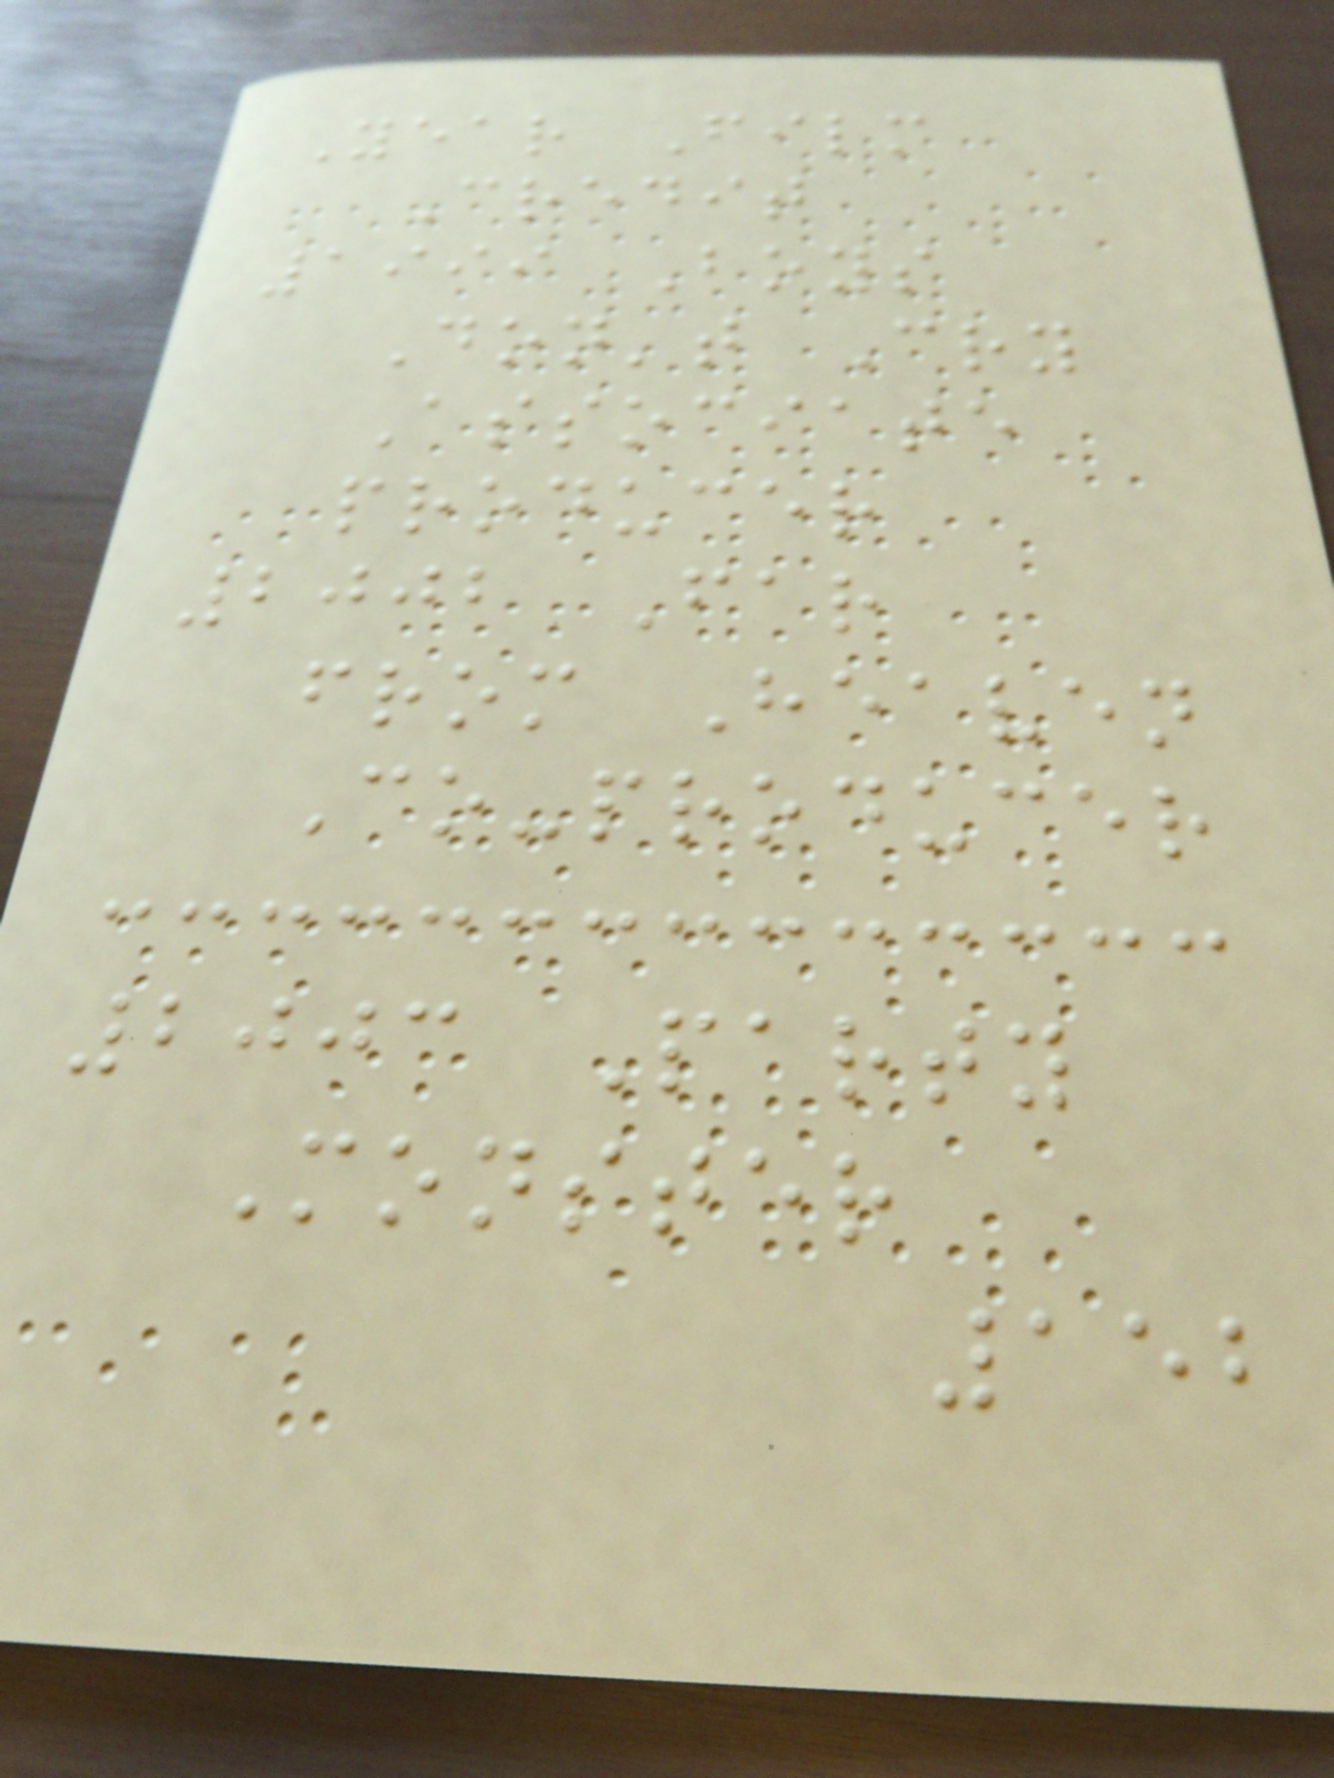Year Film
Credit
1999 Boys
Don't Cry
Associate
producer
2002 Far
from Heaven
Co-producer
2003 Party
Monster
152
